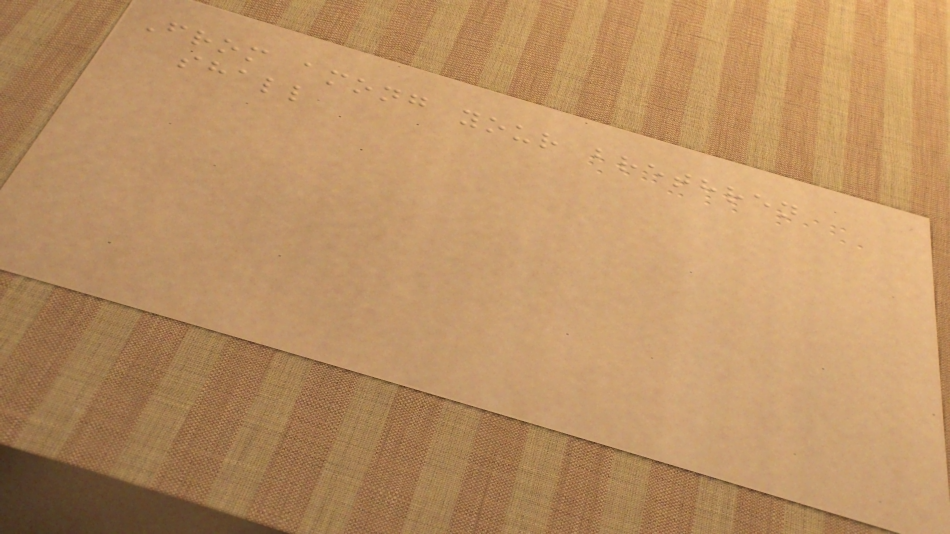From among your brethren
shall
